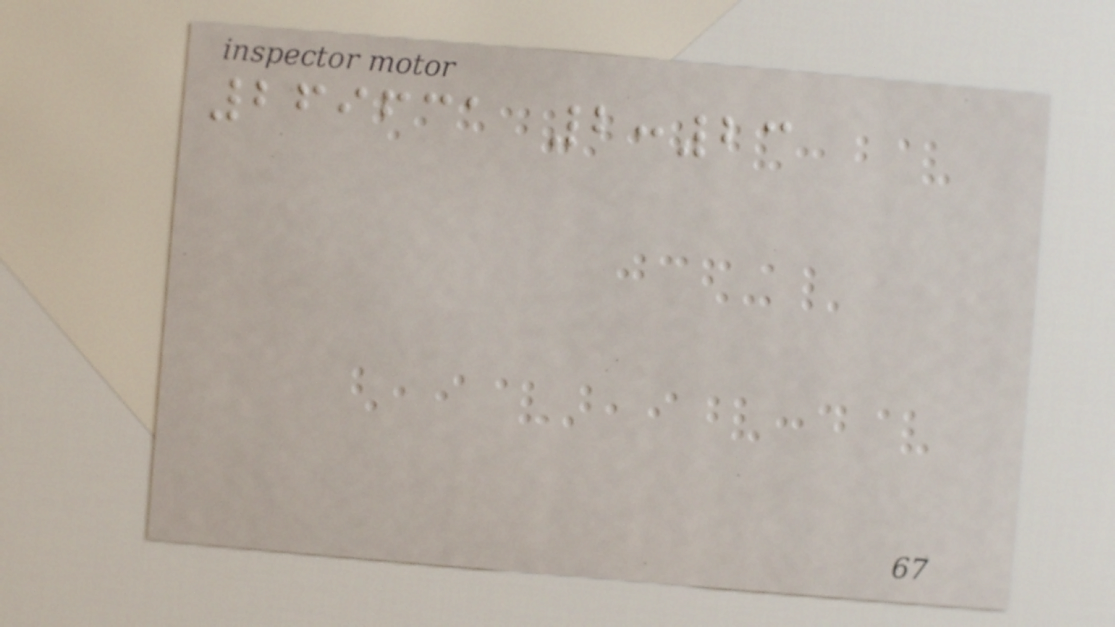269631 2:23
